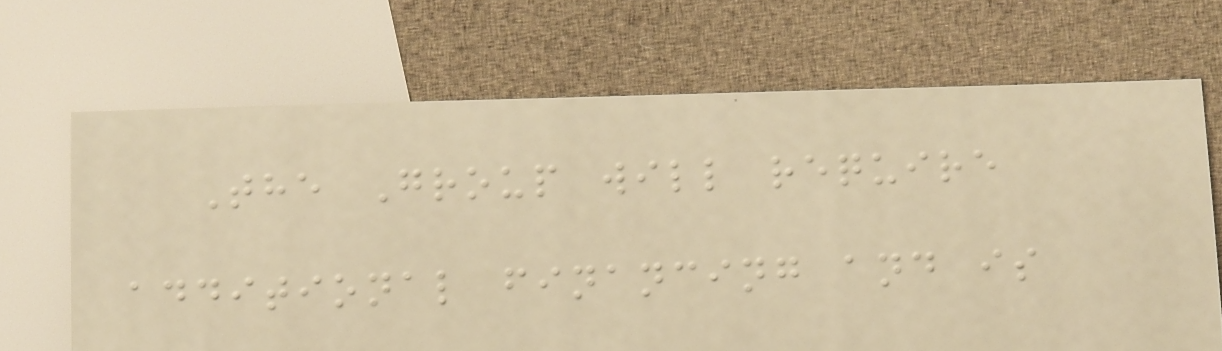The Group will require
additional financing and is
